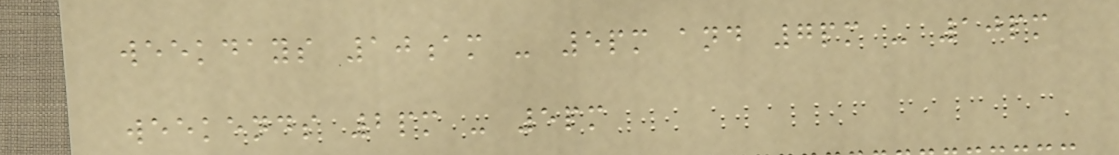weekdays 10am - 5pm and 7pm - 10pm
weekends 2pm - 5pm
